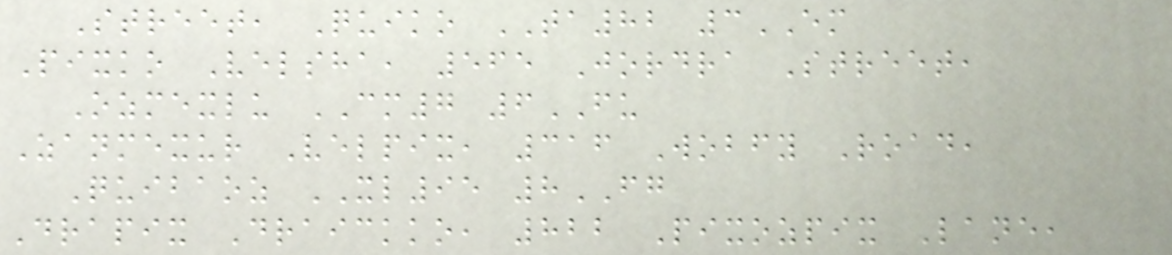Street, Quiko TA82 3EM
Pixko Velsha, 565 Jordra Street,
Ozmexlu CM7 6FU
Zanmexur Velpix, 316 Wobfy Road,
Quibaoz XL95 8FG
Drapix Draickko, 822 Pixozpix Lane,
